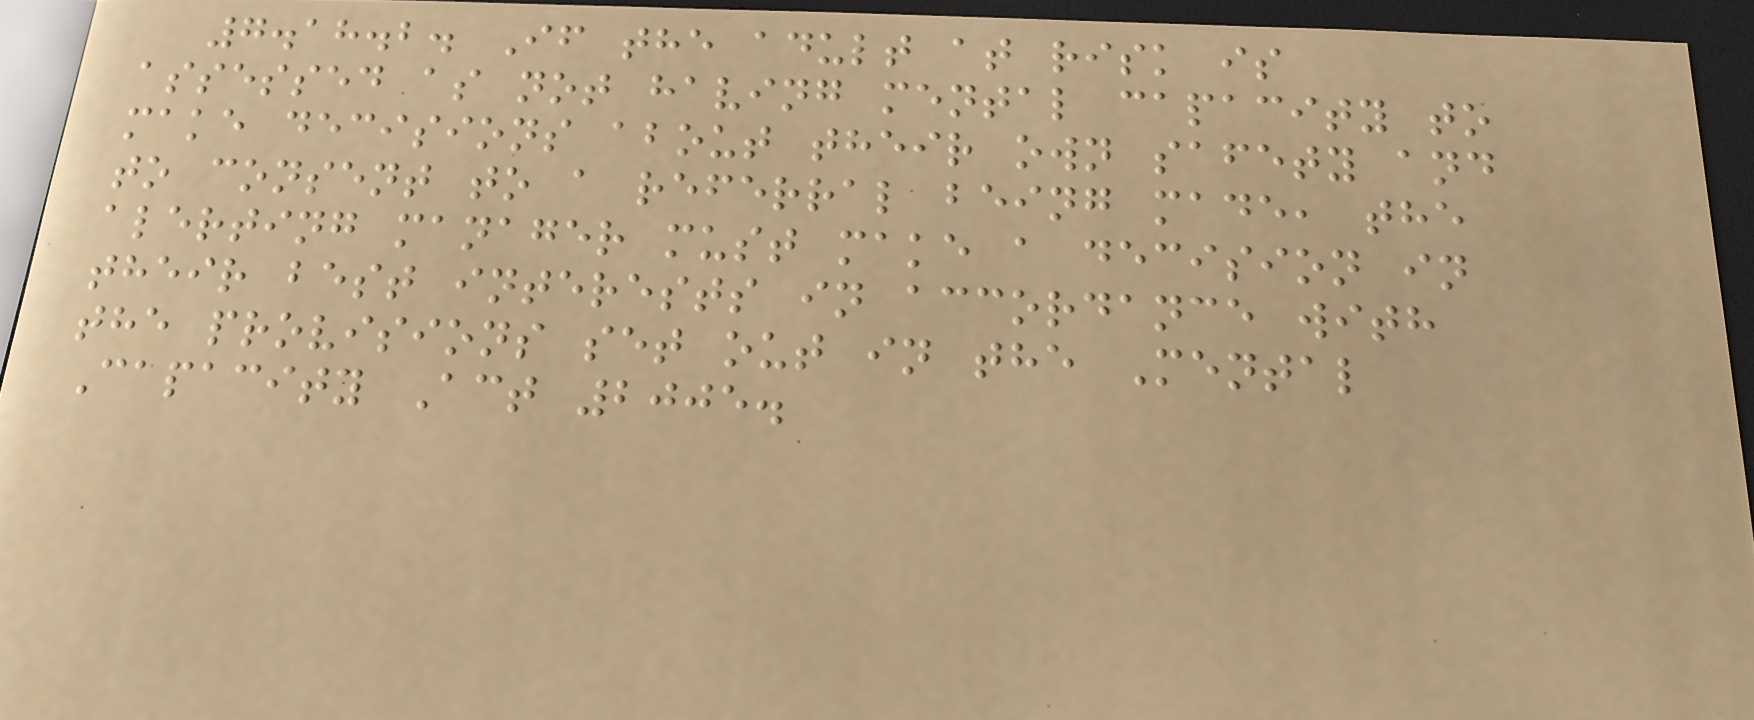7.18.2. If the adult at risk is
assessed as not having mental capacity to
make decisions about their own safety and
to consent to a referral being made, the
alerting manager must make a decision in
their best interests in accordance with
the provisions set out in the Mental
Capacity Act 2005.
